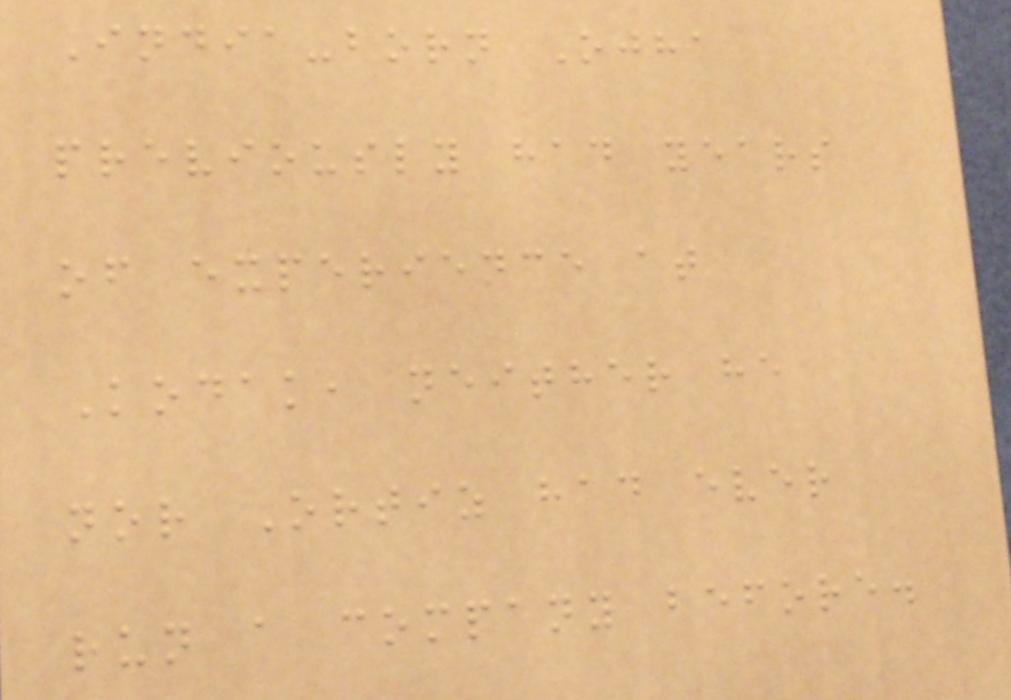India-born Ojha
previously had years
of experience at
Kodak, neither he
nor Ortiz had ever
run a company before.
